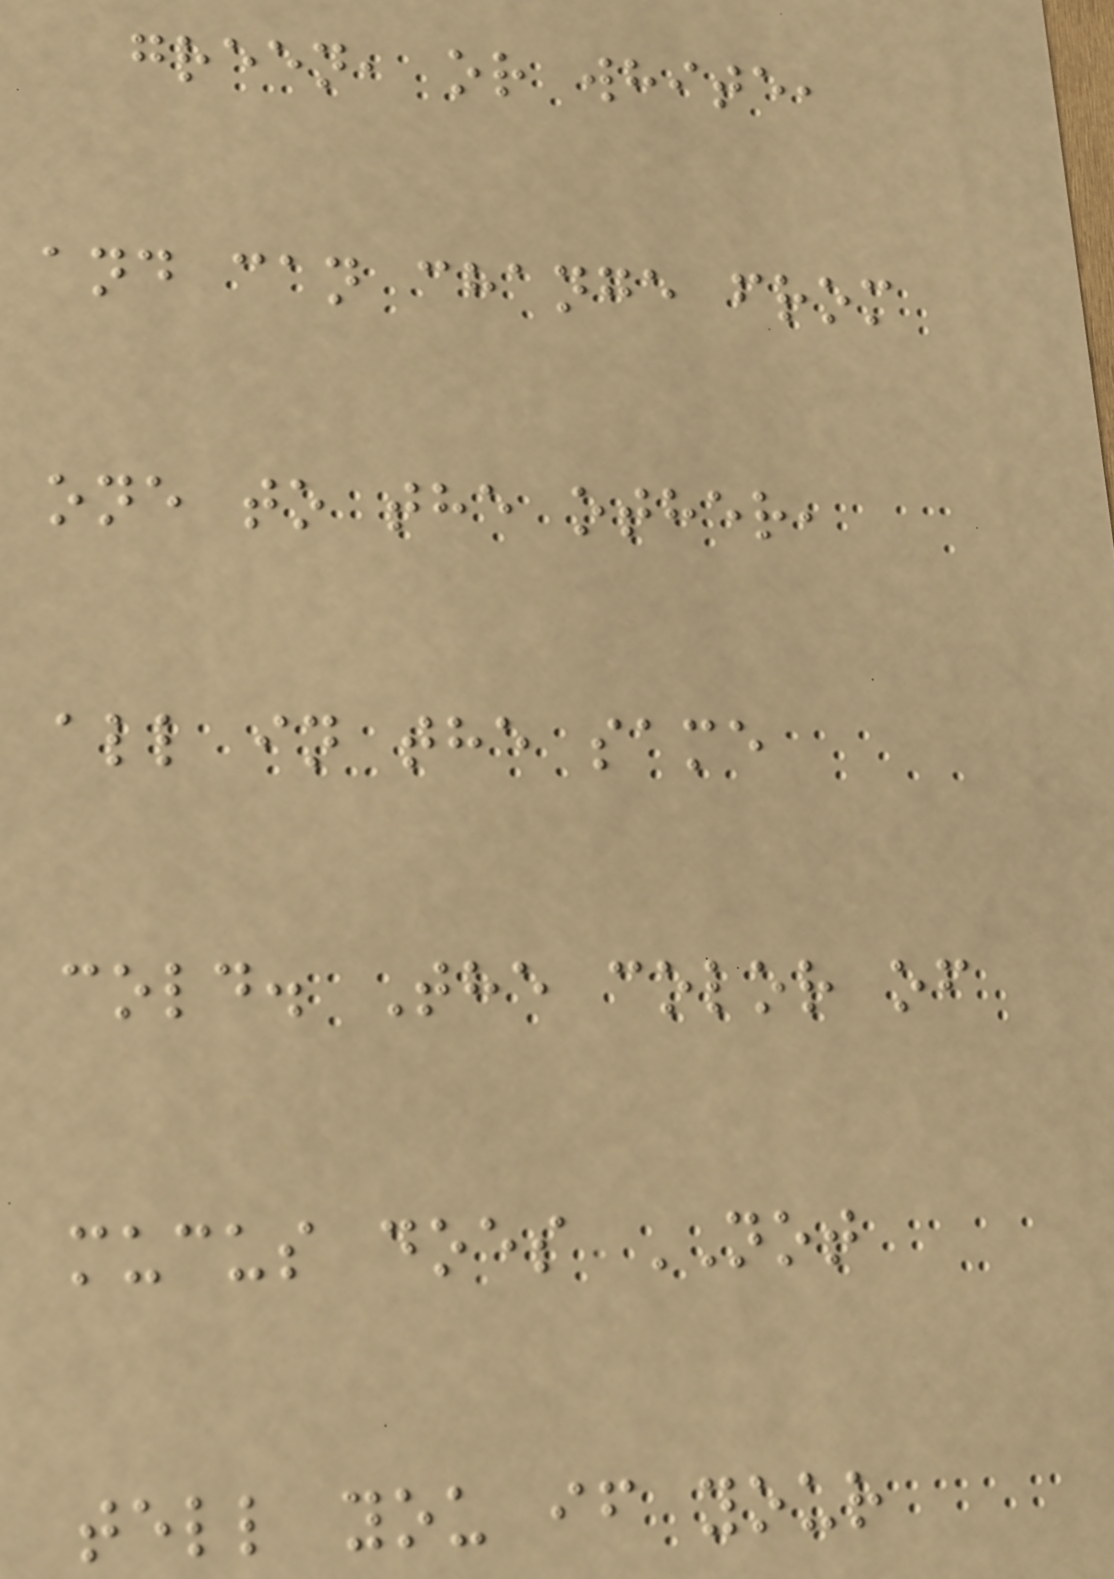green, or white,
and can change from
one to the other,
all in the same
cold. The color of
mucus does NOT
tell you if your
